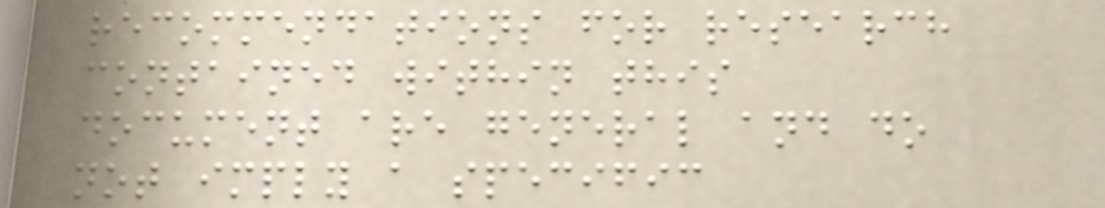recommendations for research
contained within this
document are general and do
not imply a specific
